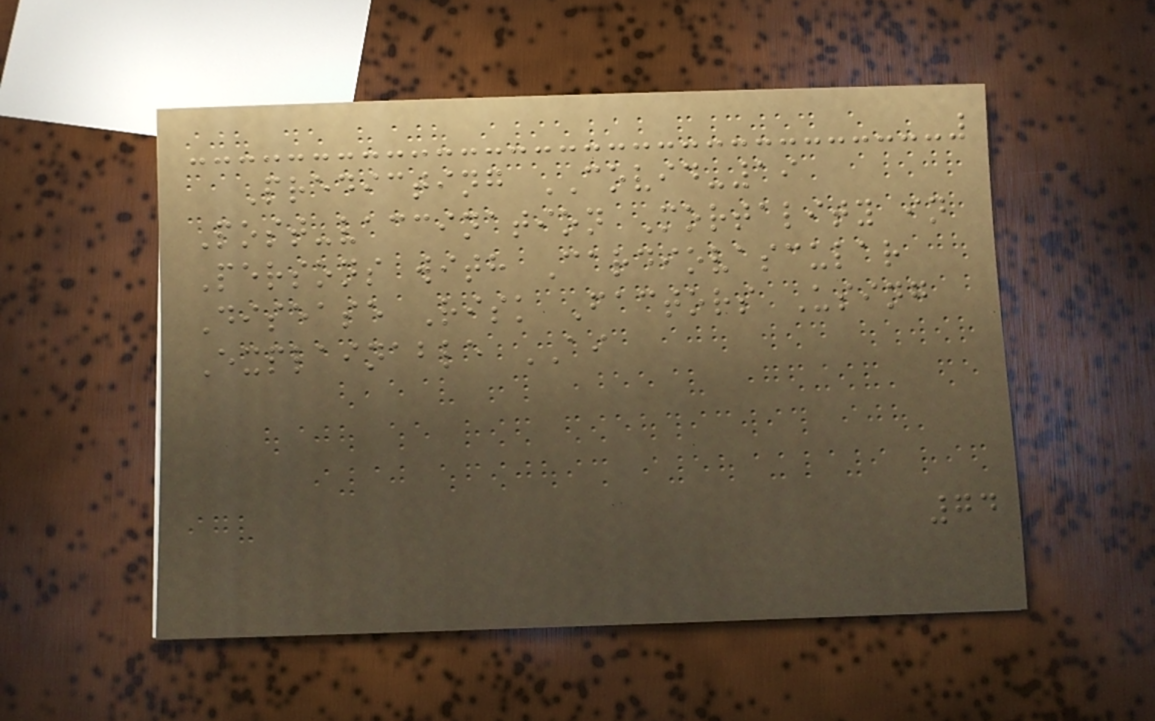Predicting COVID-19
Post-vaccination Mortality in
Persons with Cardiovascular
Disease Risk Factors Using
Explainable AI
74
